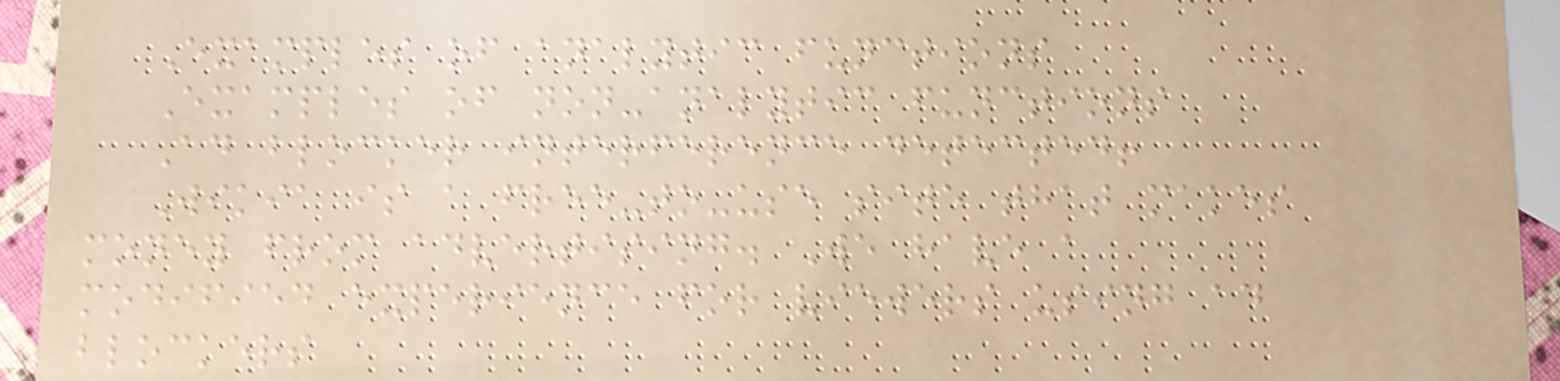Examples of analytic functions
Examples of non-analytic functions
Ad blocker interference detected!
Wikia is a free-to-use site that makes
money from advertising. We have a
modified experience for viewers using ad
blockers
